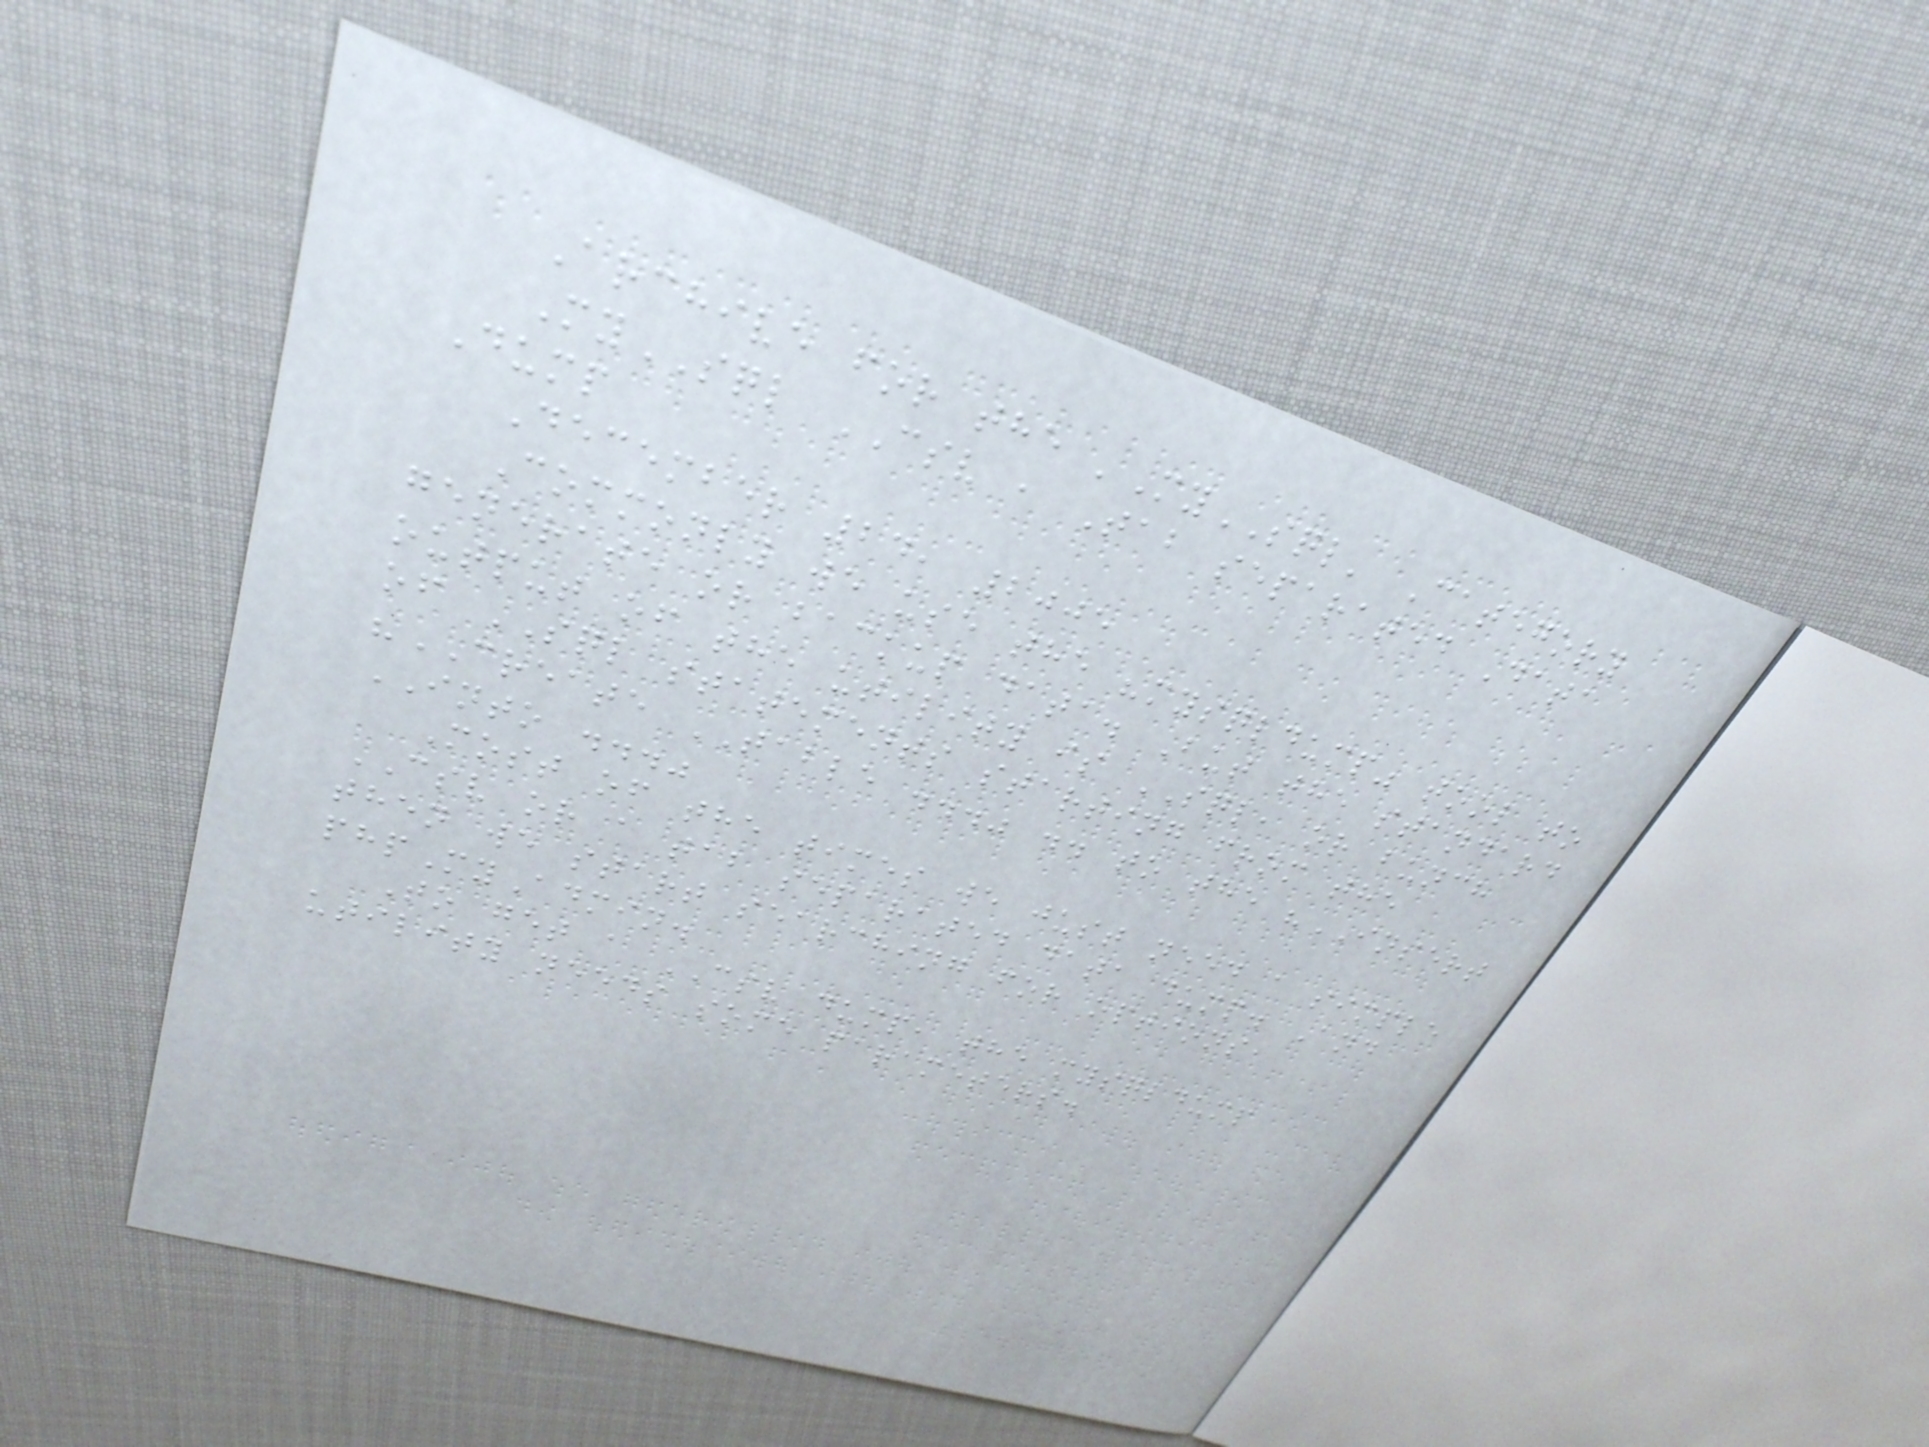Archive for the 'MySQL' Category
MySQL CSV , Tab separated Data
Dump
December 24, 2005
Commonly we use the "mysqldump" tool to
generate or backup data. But the standard
output of the utility is SQL, or bunch
of SQL statements starting from the
"CREATE TABLE ..." .. to the "INSERT
INTO ..."
Most of the times we just need a simple
CSV or a tab separated data dump. And
then we start searching for options,
phpMyAdmin.
To get a CSV dump, the mysqldump
utility needs some parameters.
